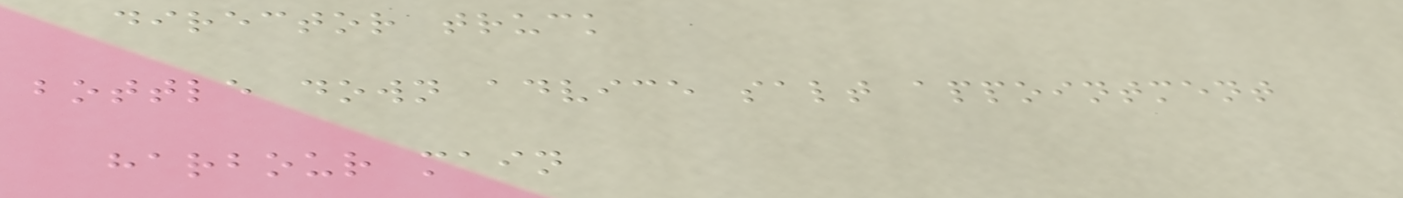director truck
bottle down advice salt appointment
harbour main
